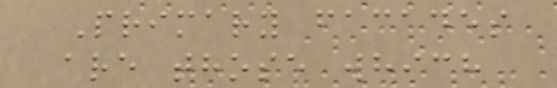Primary facades
are those which
